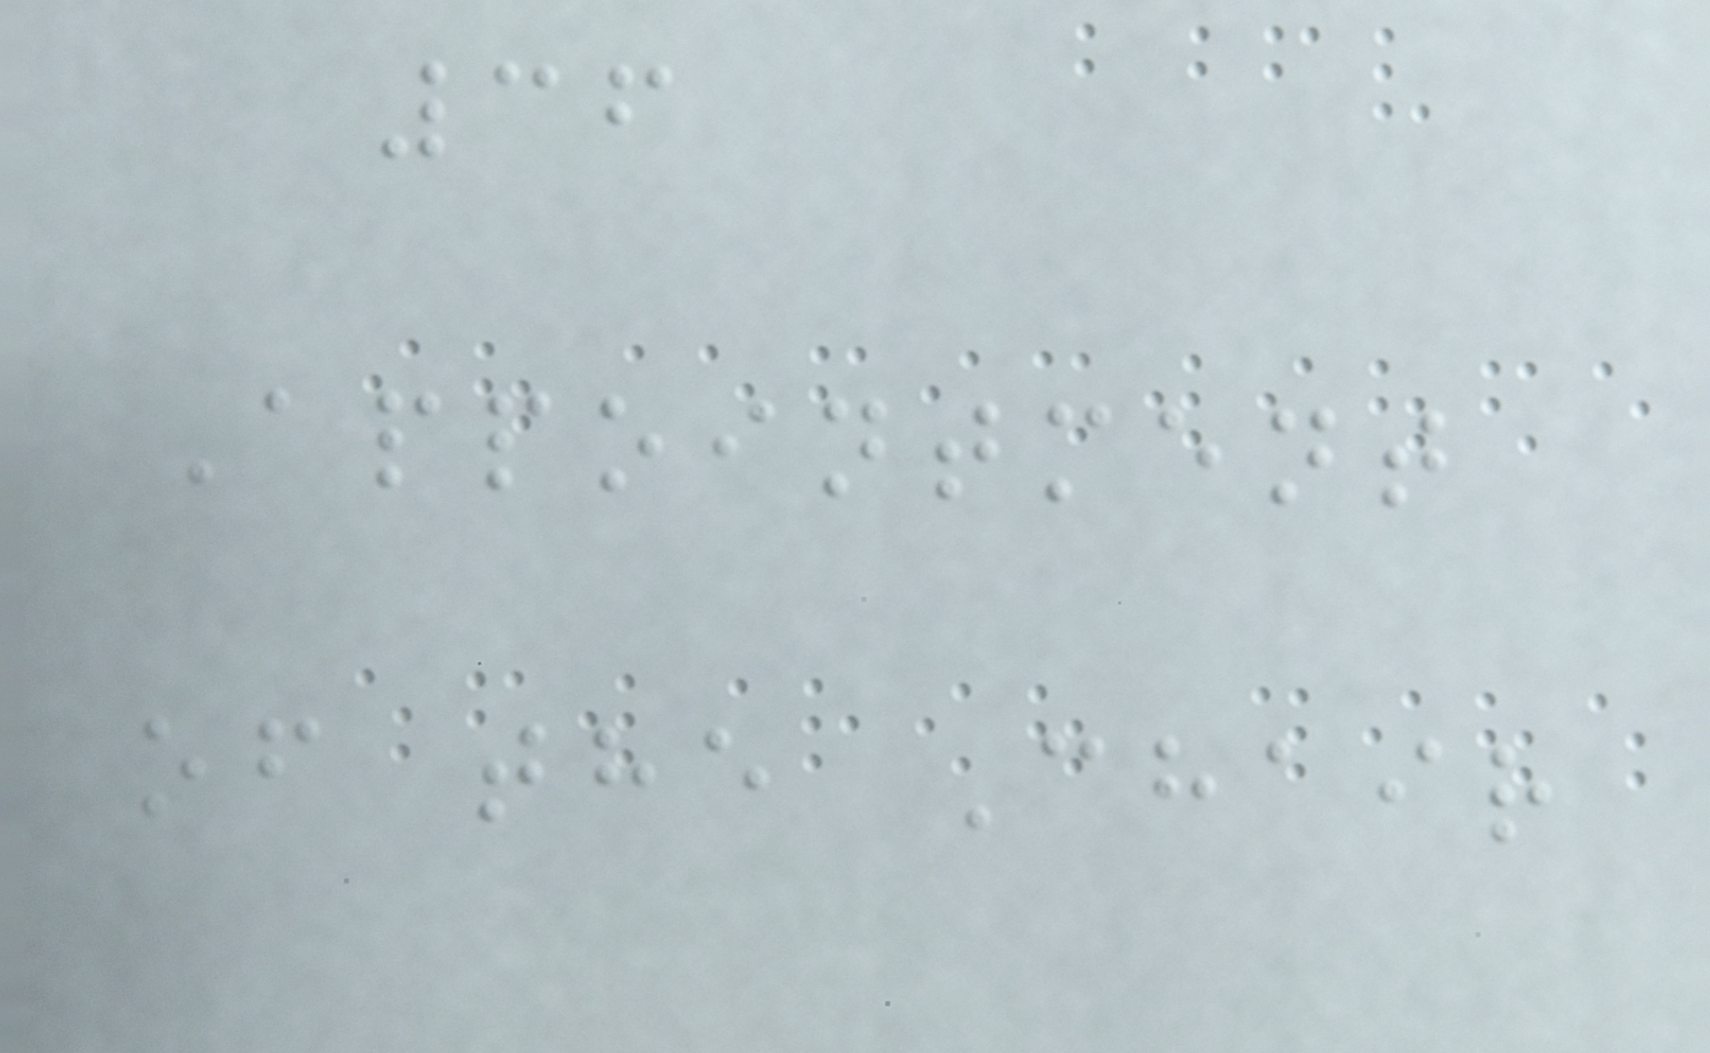36
Appointment
of the Chair
